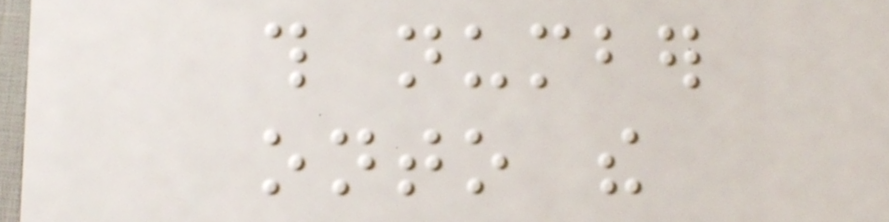this number
onto the
